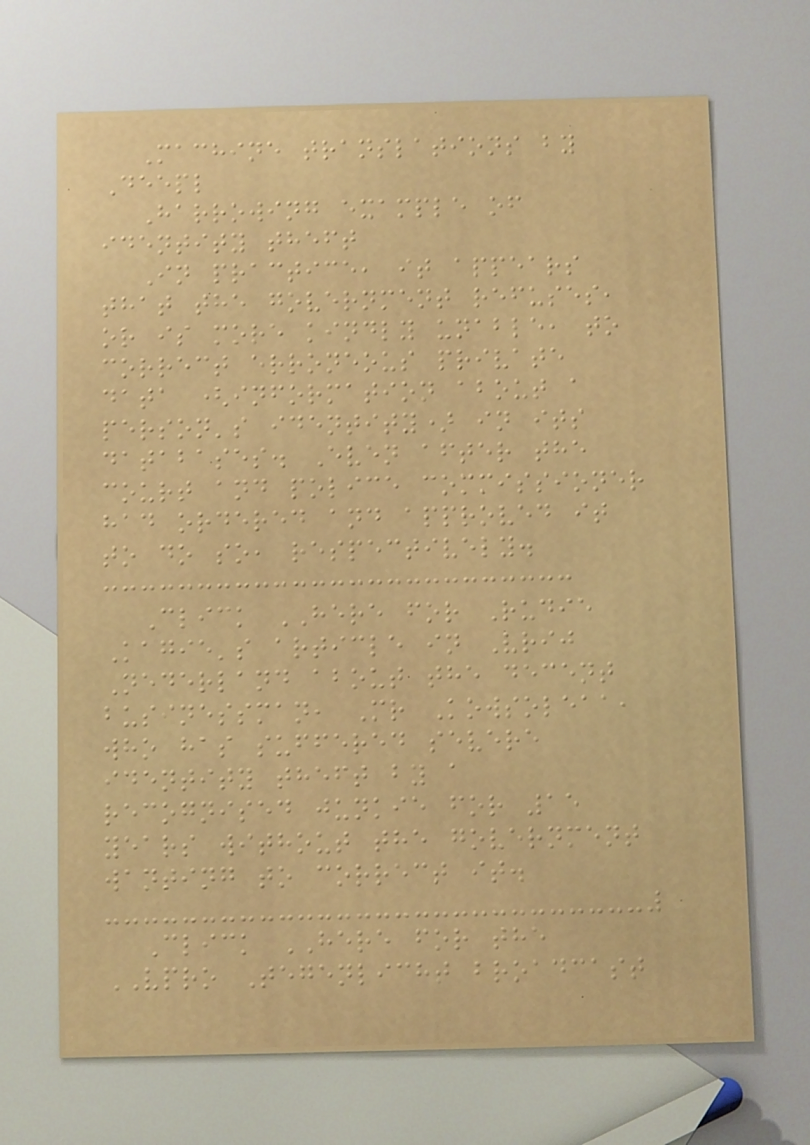Machine translations by
Deepl
Harrowing example of
identity theft
In practice, it appears
that the government refuses,
or is more kindly unable, to
correct erroneous private
data (information about a
person's identity) in its
databases. Even after the
court and police commissioner
had ordered and approved it
to do so, respectively.
Click HERE for Rudie
Kagie's article in Vrij
Nederland about the decent
businessman, Mr Kowsoleaa,
who has suffered severe
identity theft by a
recognised junkie for 15
years without the government
wanting to correct it.
Click HERE for the
VPRO Tegenlicht broadcast
